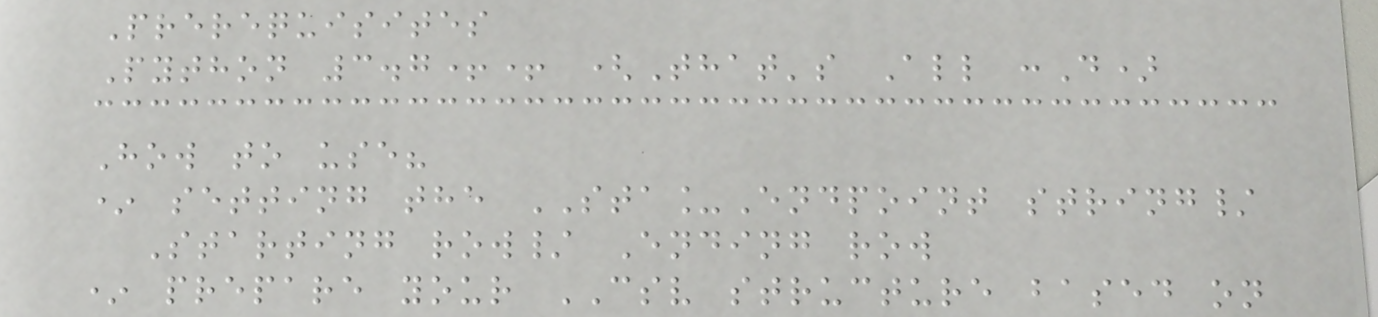Prerequisites
Python 3.7++ (That's All :D)
How to use?
* setting the STA_Endpoint string/
Starting row/ Ending row
* prepare your CSV structure based on
